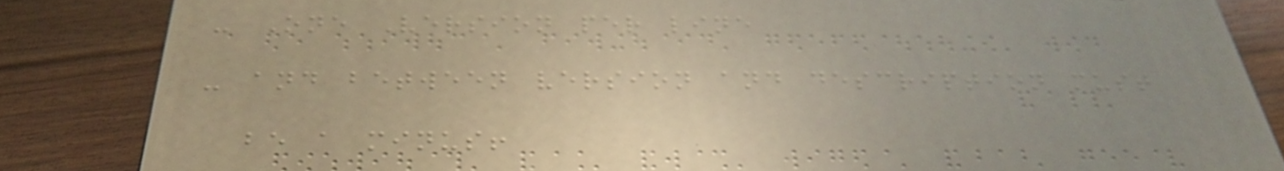- One Version per line
- and between version and description must
be a minus!
